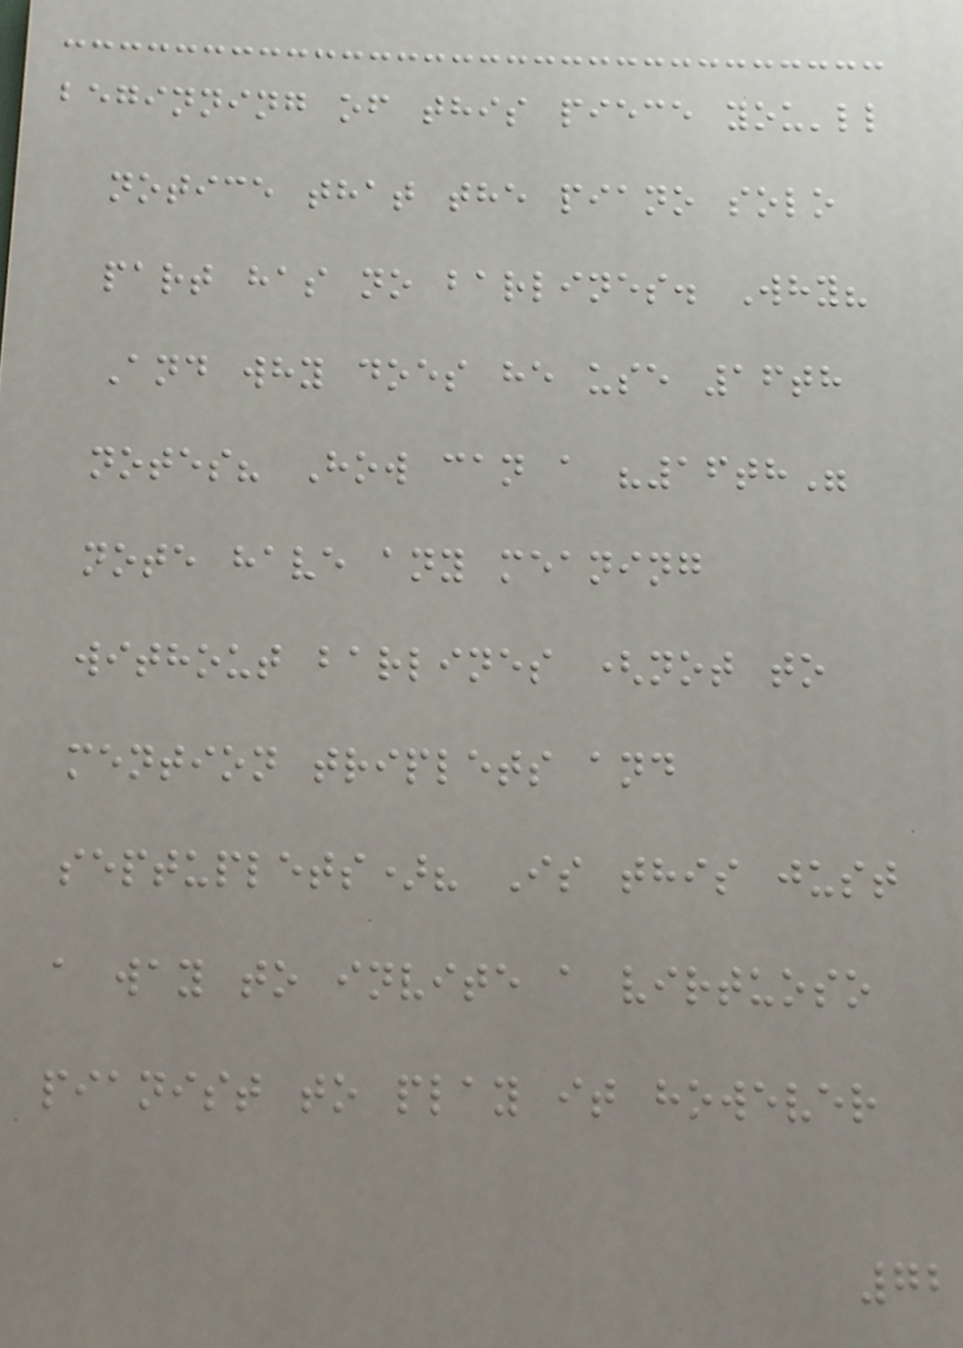beginning of this piece you'll
notice that the piano solo
part has no barlines. Why?
And why does he use 16th
notes? How can a "16th"
note have any meaning
without barlines (not to
mention triplets and
septuplets)? Is this just
a way to invite a virtuoso
pianist to play it however
72
